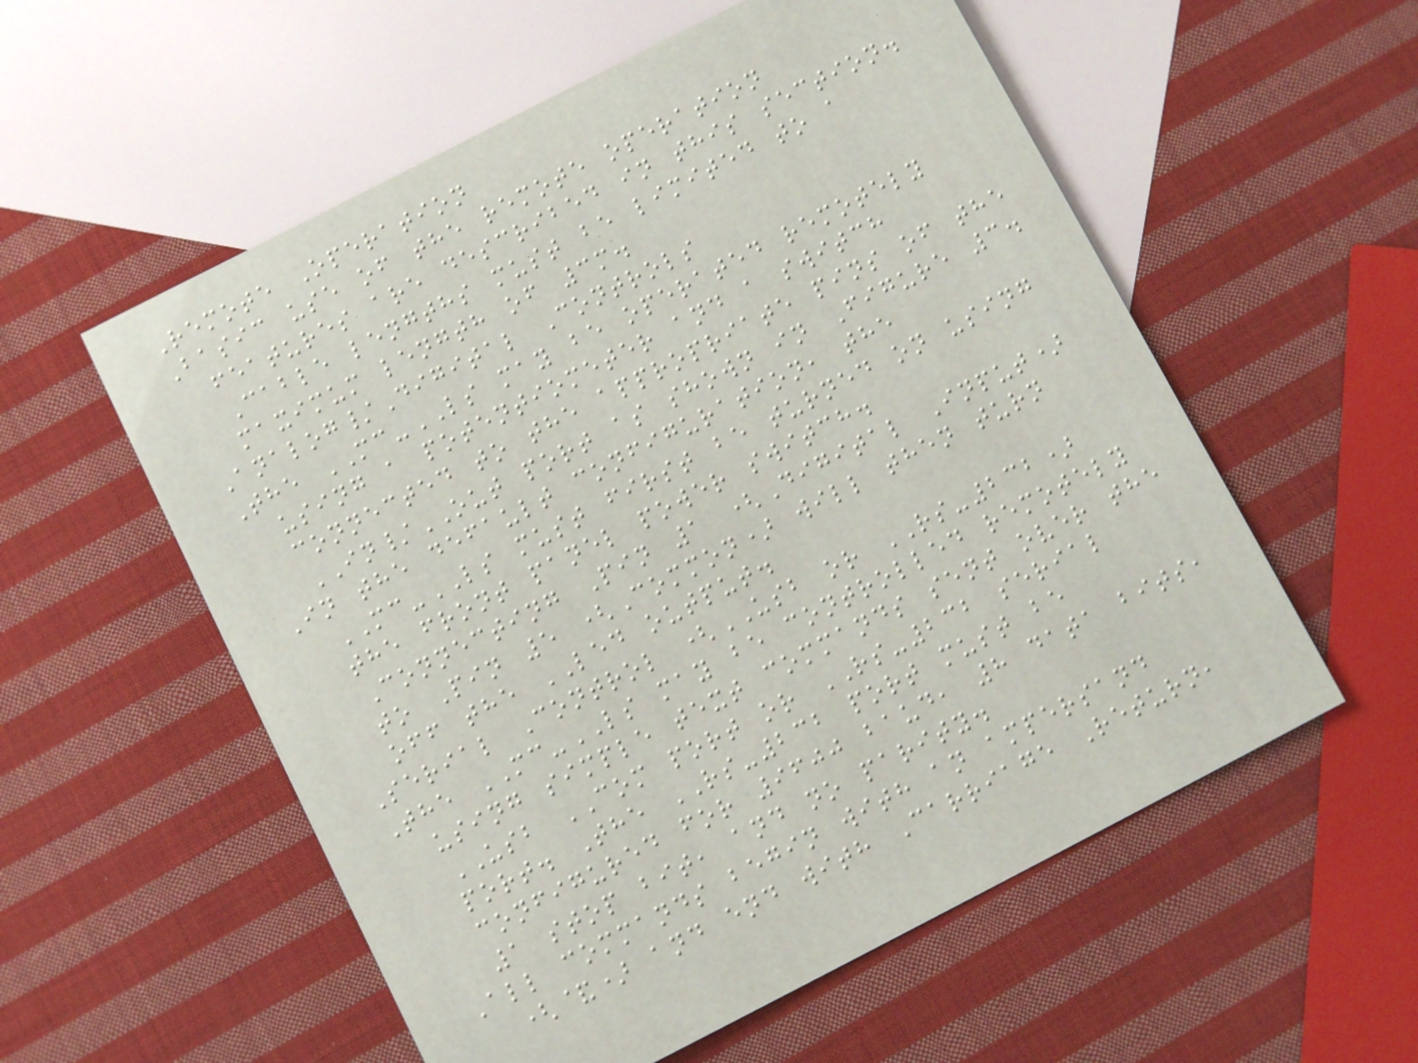Remote Operation
Basic use of the remote operation
features are described in this section.
Cable lengths must be limited to a
maximum length of 3m.
Analog/Digital Controls
The MC-LS may be operated remotely
using a potentiometer and a switch
connected to the appropriate pins of the
IN/OUT port as shown in Figure 3.
In the default configuration, the
MC-LS must first be turned on using
the front panel power switch.
Connecting Pin 1 (Digital Input)
to Pin 5 (Common) will then turn
off the LED output.
Serial Control (USB or RS-232)
The MC-LS may be controlled remotely
using simple text commands sent over the
USB COM port or RS-232 serial
port. The RS-232 port must be
configured for 9600 baud, 8 data bits,
1 stop bit, and no parity.
All commands begin with an ampersand
(&) and end with Carriage Return,
